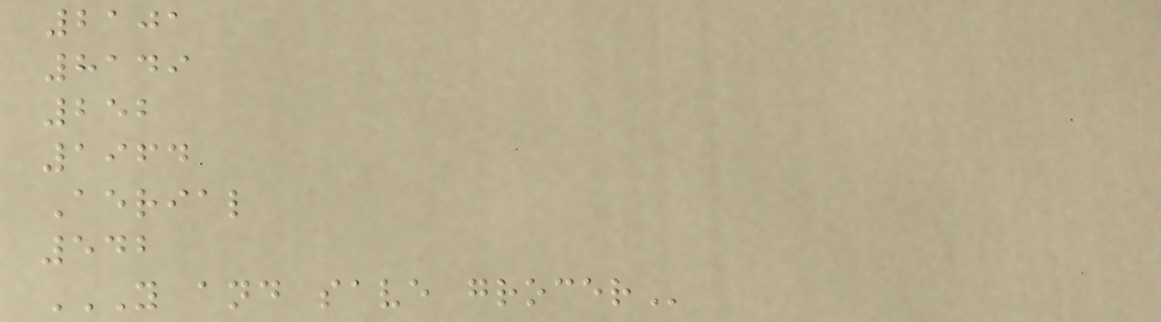2101
8149
252
1964
Aerial
542
Y AND SAVE GROCER
